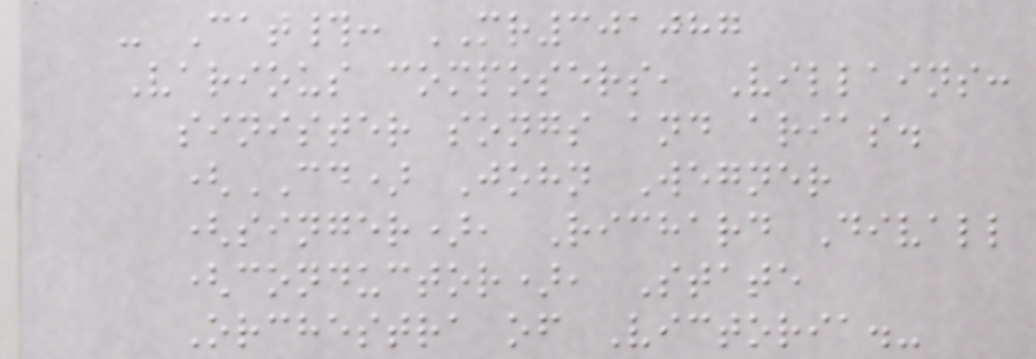- Cat#: MR301087
Various composers, Villains:
sinister songs and arias.
(CD) John Wegner
(singer), Richard Divall
(conductor), State
Orchestra of Victoria.-
